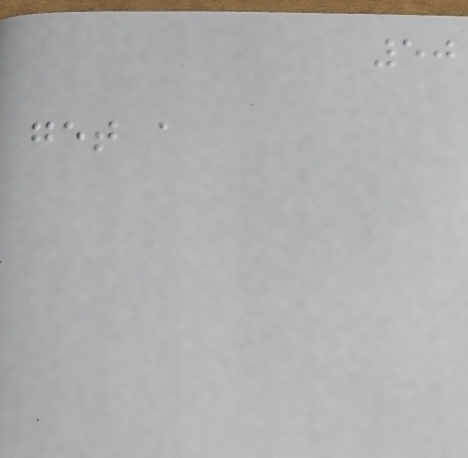50
get a
